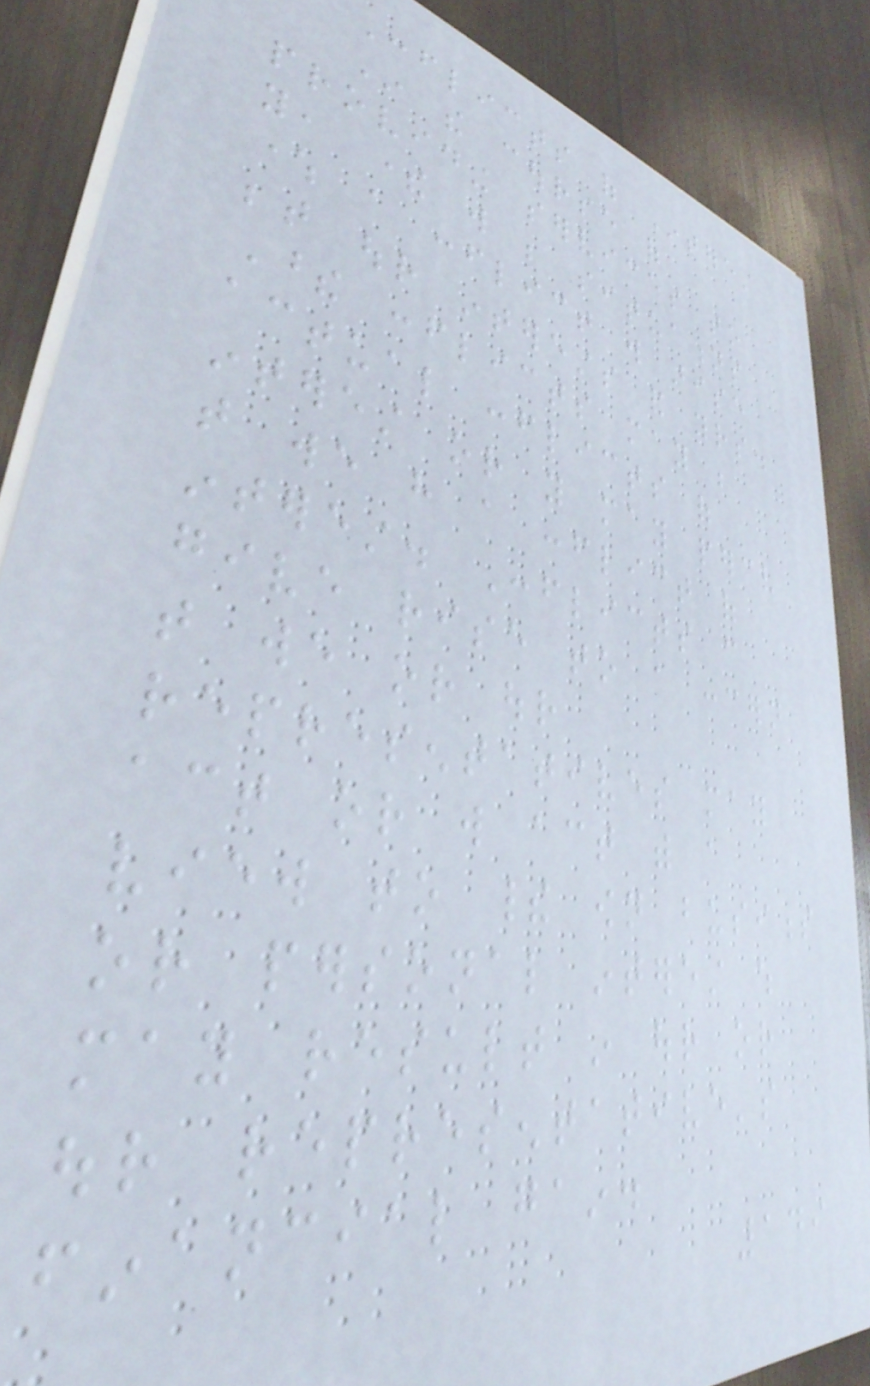Conflicts of Interest
In the course of
providing services to
you, there will be situations
where a conflict will arise
between our interests and yours.
These conflicts may be
actual conflicts of
interest or you may perceive
that we have a conflict of
interest. Conflicts can
give rise to a concern
that we or our
representatives may
act or will act with a
view to their own business
or personal interest which
may result in our or
our representative's
financial gain.
149
